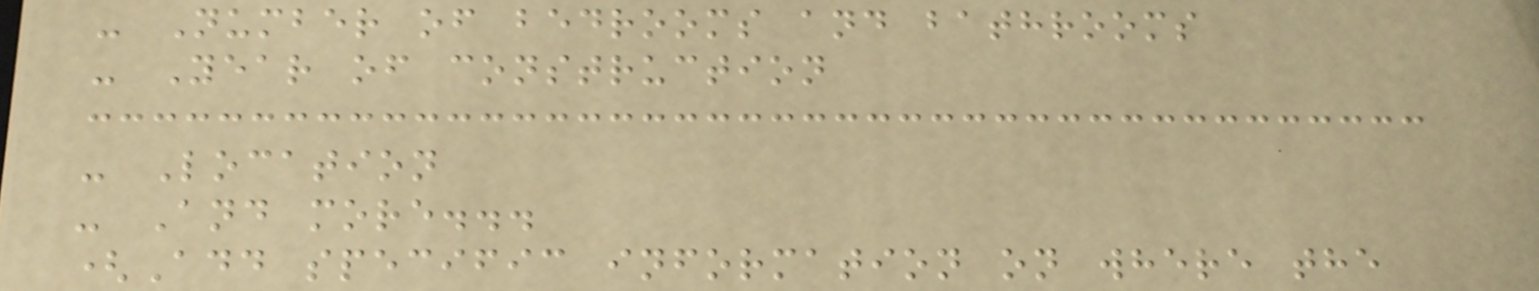- Number of bedrooms and bathrooms
- Year of construction
- Location
- And more...
(Add specific information on where the
